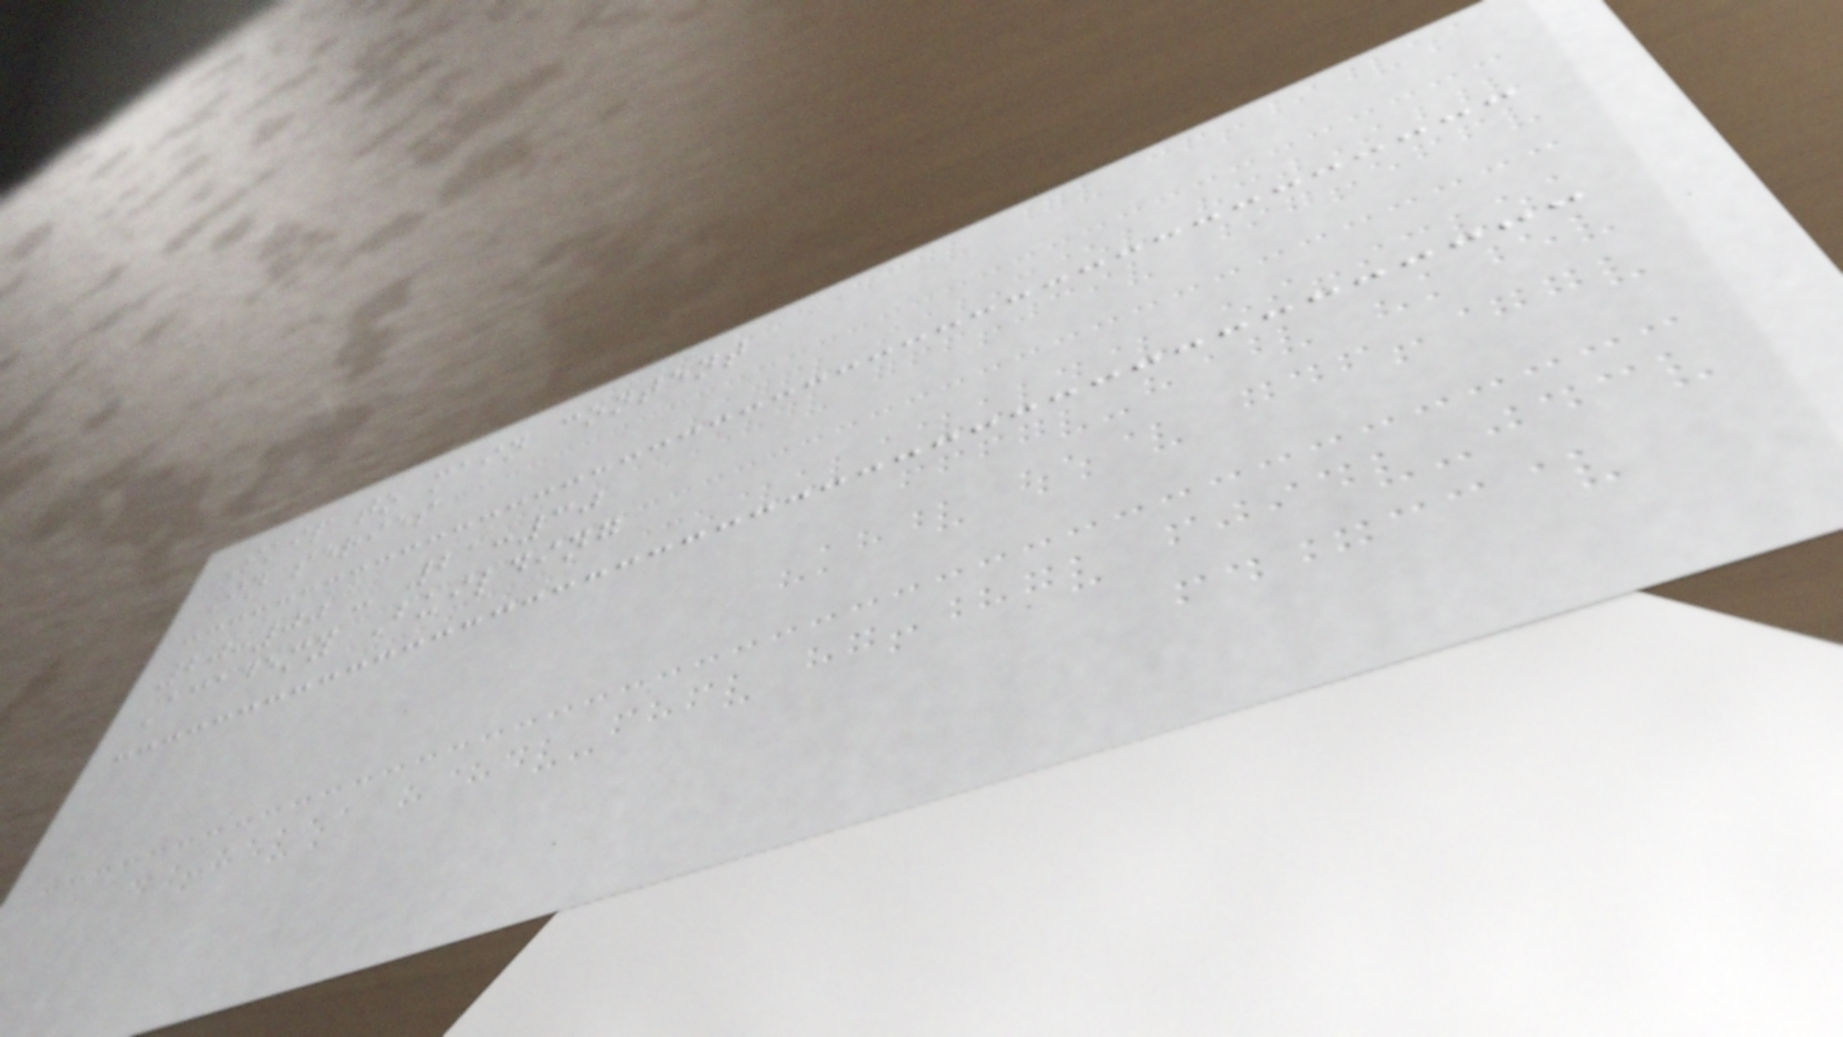Skip to main content
In series
20:00 - 21:30
Academy Building
